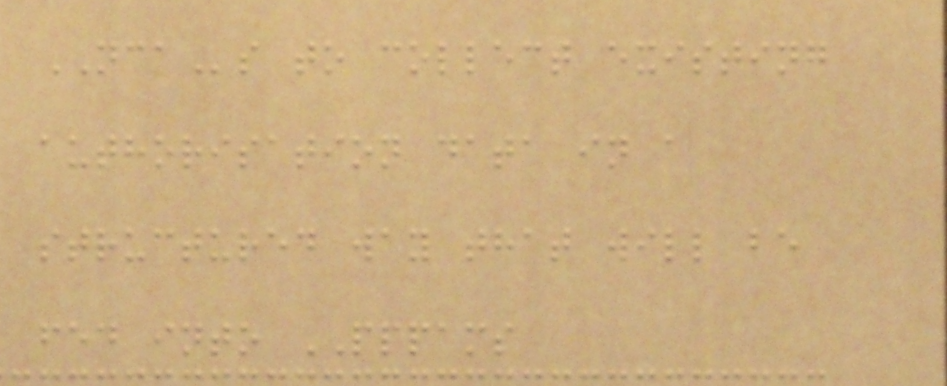NCAs to collect existing
authorisation data in a
structured way that will be
fed into PPPAMS
